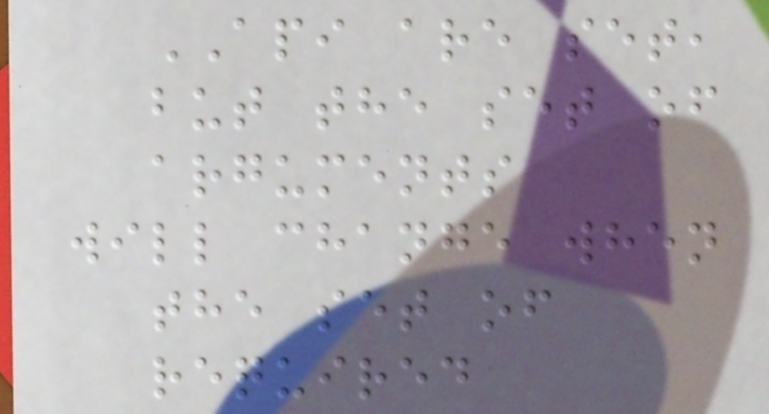API are set,
but the set of
arguments
will change when
the set of
required
